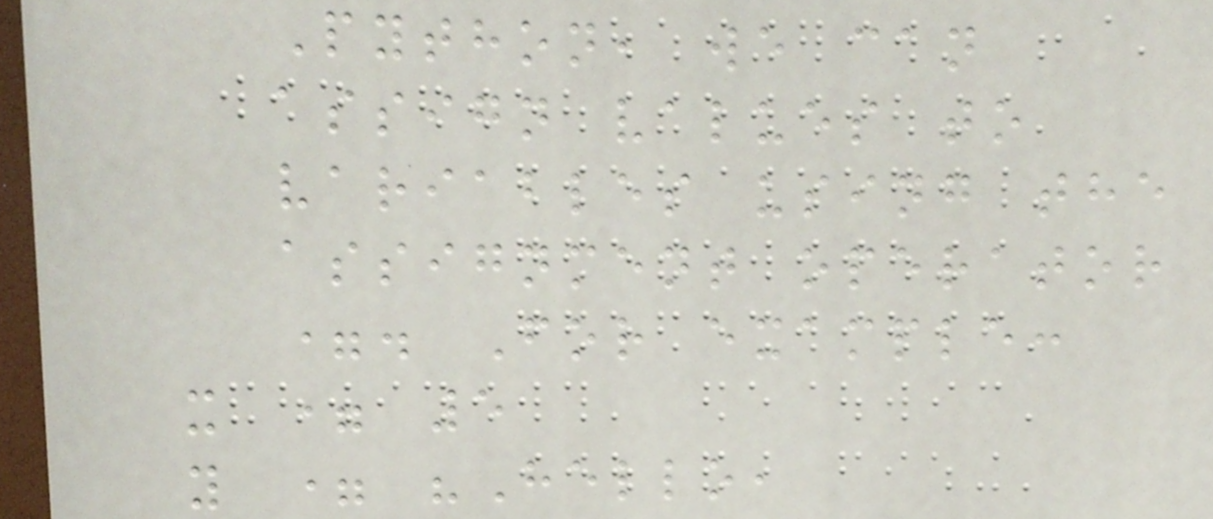Python, we can
assign values to
variables using the
assignment operator
=. For example:
x = 5
y = "Hello,
